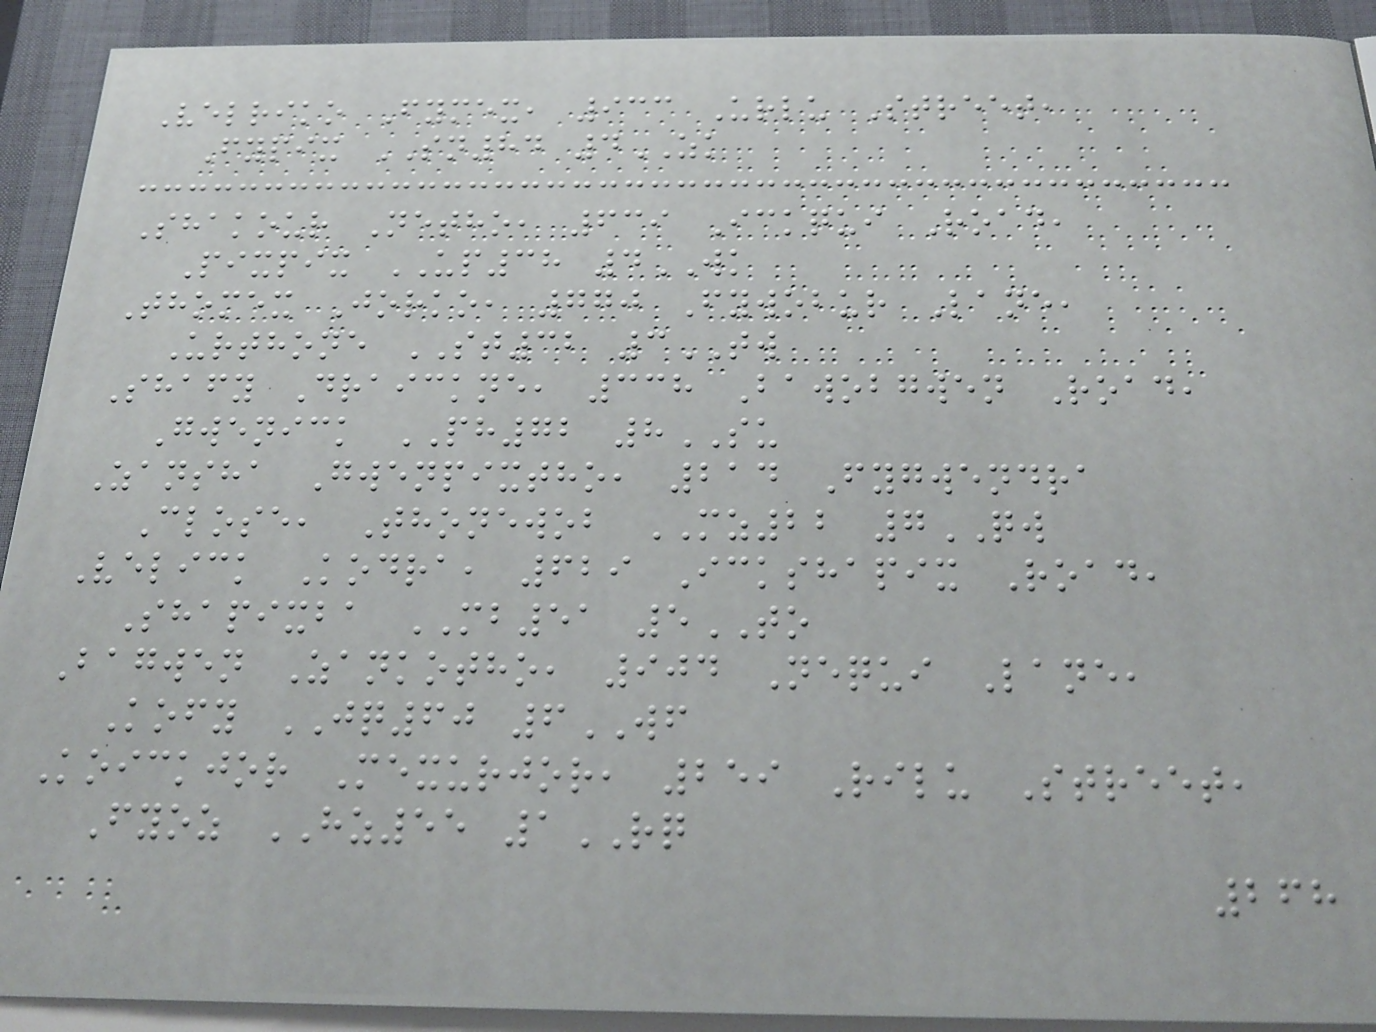Velriko Fymex, 933 Urlu Street,
Fypix SN84 4ZK
Shakour Netho, 639 Ickqui Road,
Pixpix UP38 4WK
Thomex Jorko, 770 Fywobur Lane,
Urthone ST32 3TW
Shafy Draickne, 338 Bawobgwen Road,
Gwenick PH72 8SU
Zansha Gwenpixtho, 214 Fygwendra
Close, Thonewob MZ22 7QW
Velick Kodra, 629 Ickshapix Road,
Shapixba MB51 5TO
Bagwen Zankotho, 904 Nequi Lane,
Kofy JQ60 6WF
Koickjor Mexurjor, 259 Rilu Street,
Fyoz HZ55 1RQ
268
